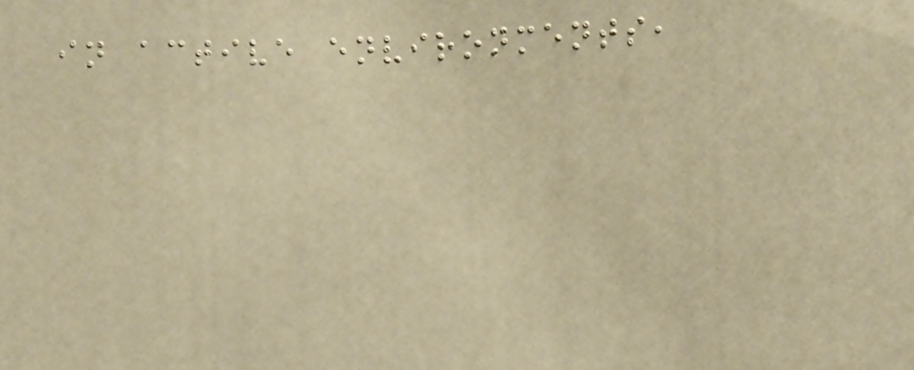in active environments,
